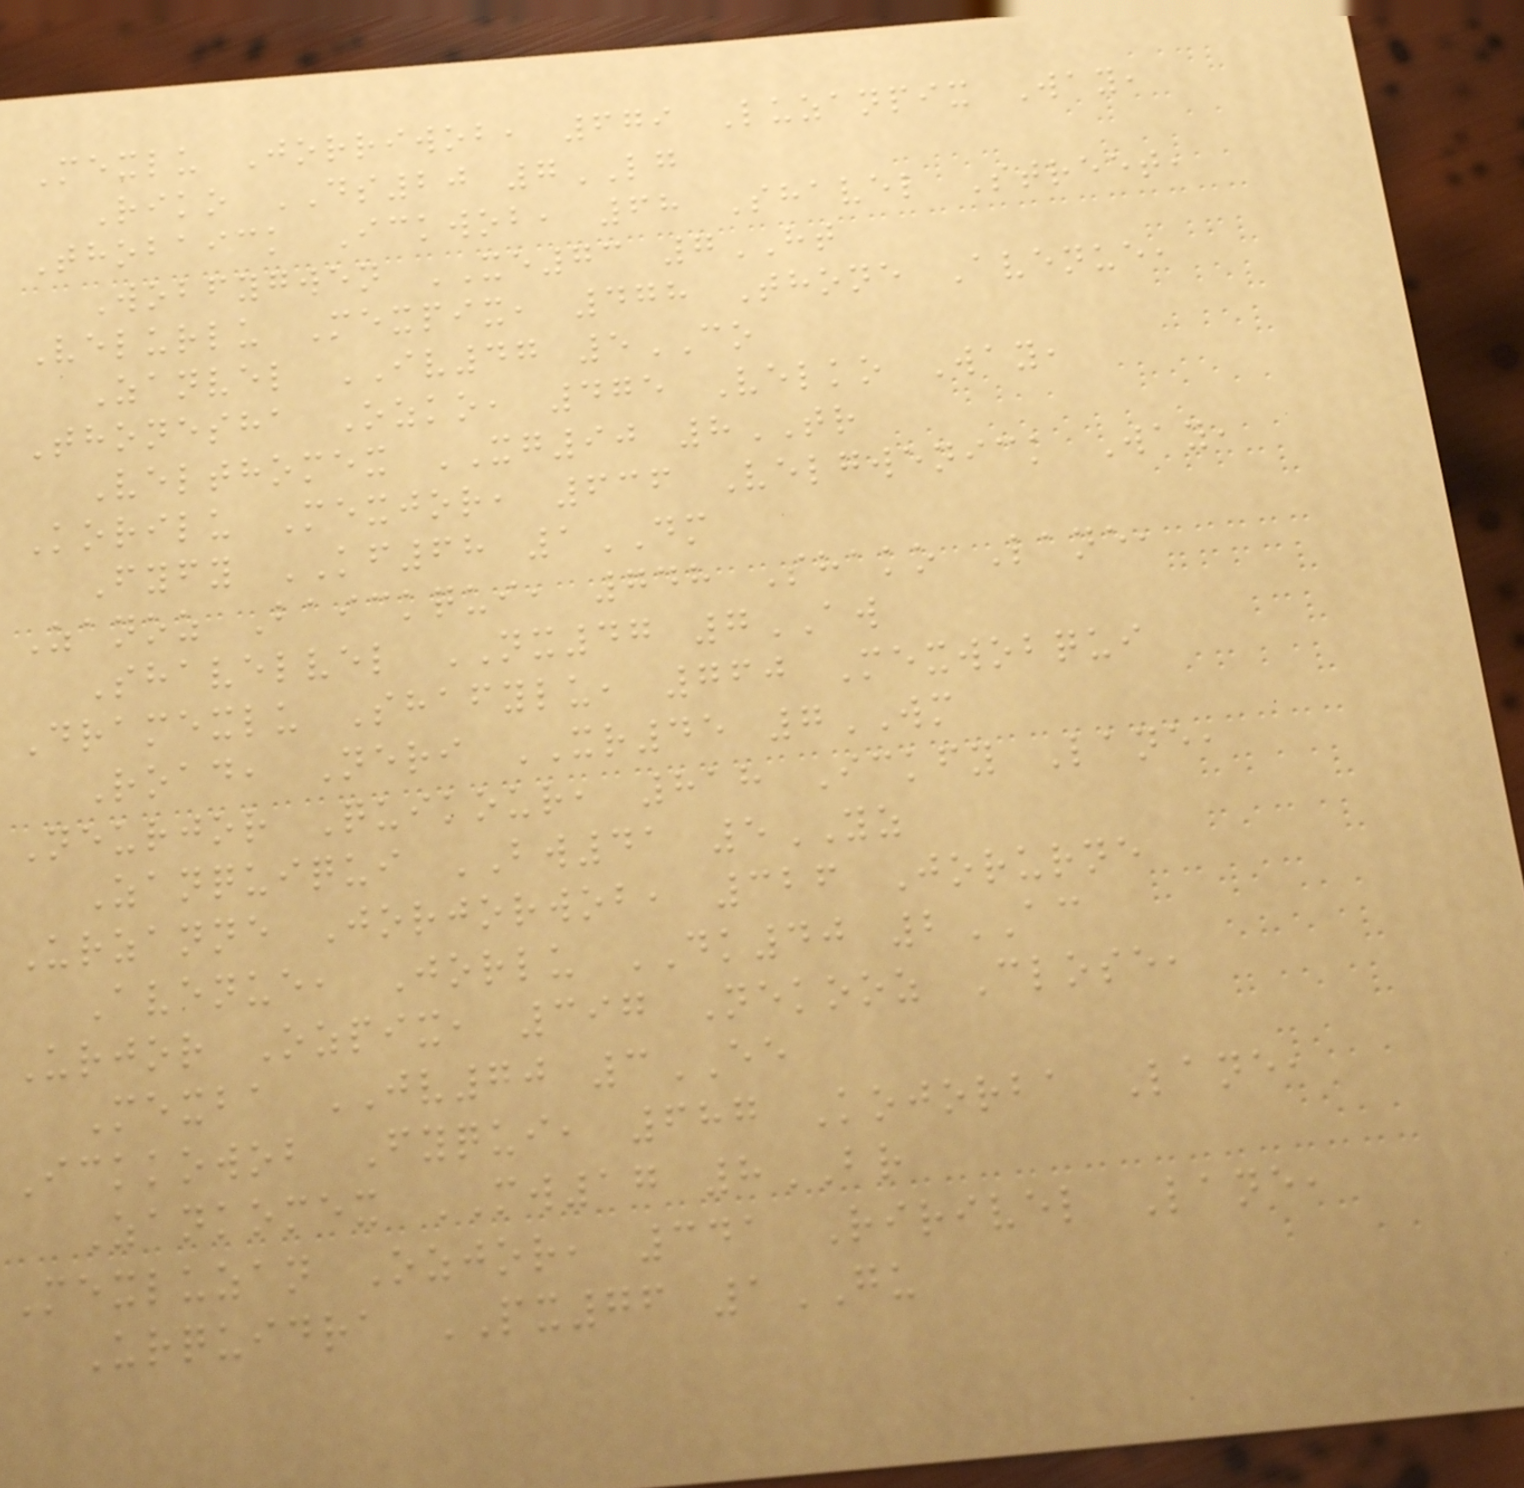Mexlu Jorriwob, 679 Luzanpix Way,
Riko DS20 7LG
Thobaick Ickwob, 68 Shavel Street,
Wobfygwen XE73 7HT
Velurlu Mexpix, 478 Thone Avenue,
Zanvel IV47 5CO
Thonesha Ozko, 475 Velko Way,
Velthomex XG90 8TR
Korilu Mexjor, 636 Velgwenick Way,
Fyfy KF68 1DM
Zanoz Baickqui, 748 Shako Lane,
Shavelvel NX47 7AW
Dramexlu Shafylu, 760 Mexwobqui
Road, Neri XR45 7WM
Neurjor Quikour, 818 Ickfy Lane,
Zanquiqui BW41 5YZ
Urzanne Jorjorwob, 326 Jorurne
Avenue, Jorlu DK40 2AC
Urjor Ozpix, 397 Nekooz Close,
Mexba JV70 3EE
Ickkowob Fyqui, 687 Kojorba Lane,
Zankomex MW17 8BR
Mexluzan Ozjor, 341 Ririvel Lane,
Urquidra PX76 1GU
